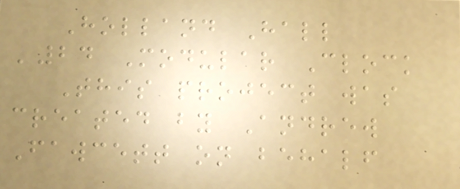Holland Hall
'24 Modular Clock
This project was
created by Andrew
Fawcett on behalf
